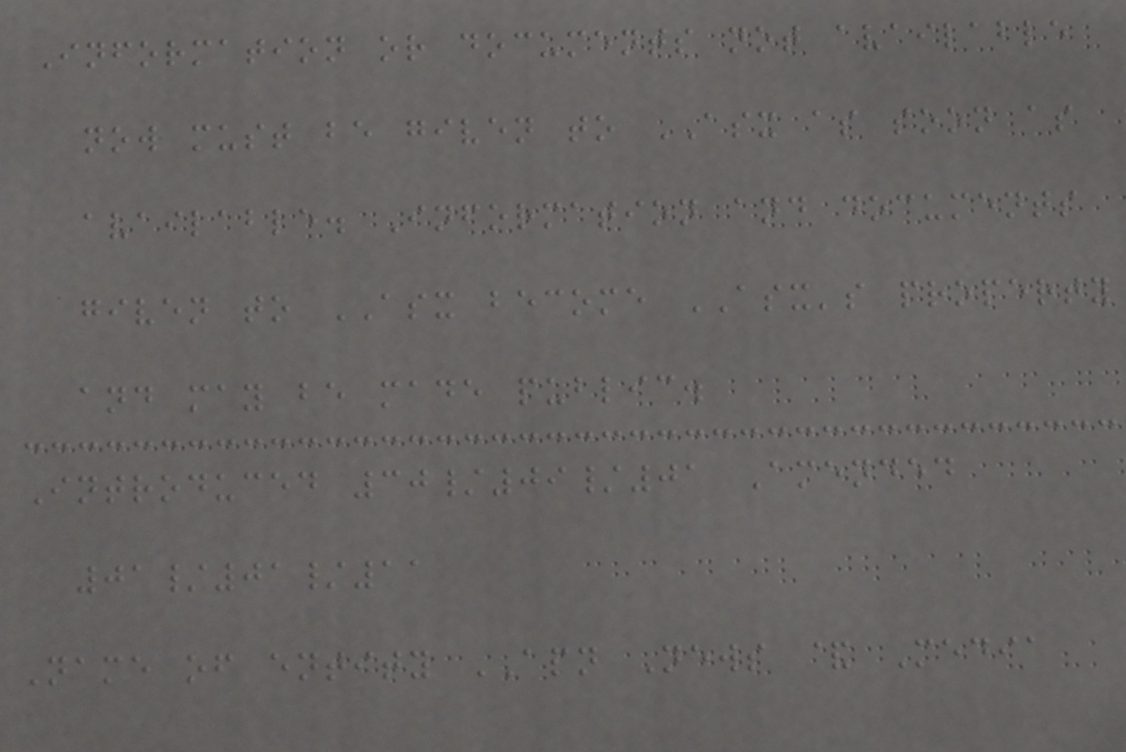Information or documents not available
now must be given to ASX as soon as
available. Information and documents
given to ASX become ASX's property
and may be made public.
Introduced 30/09/01 Amended
01/01/11
Name of entity APN News & Media
